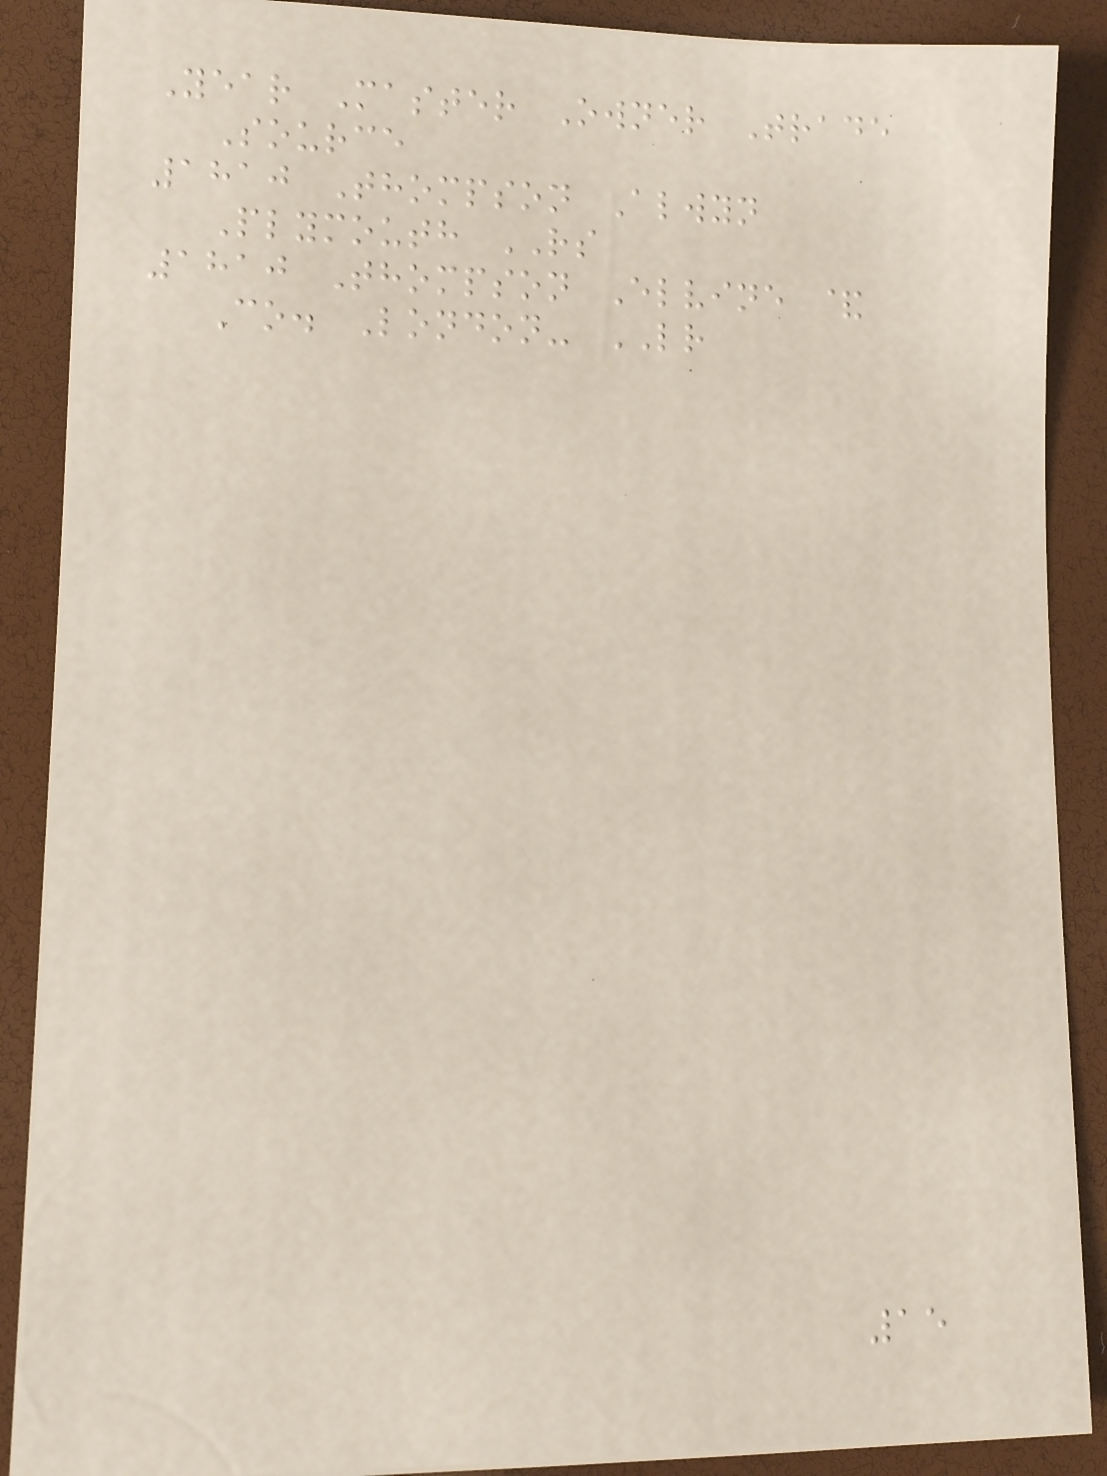Year Master Owner Trade
Source
1810 Thompson Alwyn
Plymouth RS
1810 Thompson Elvine &
Co. London- LR
15
